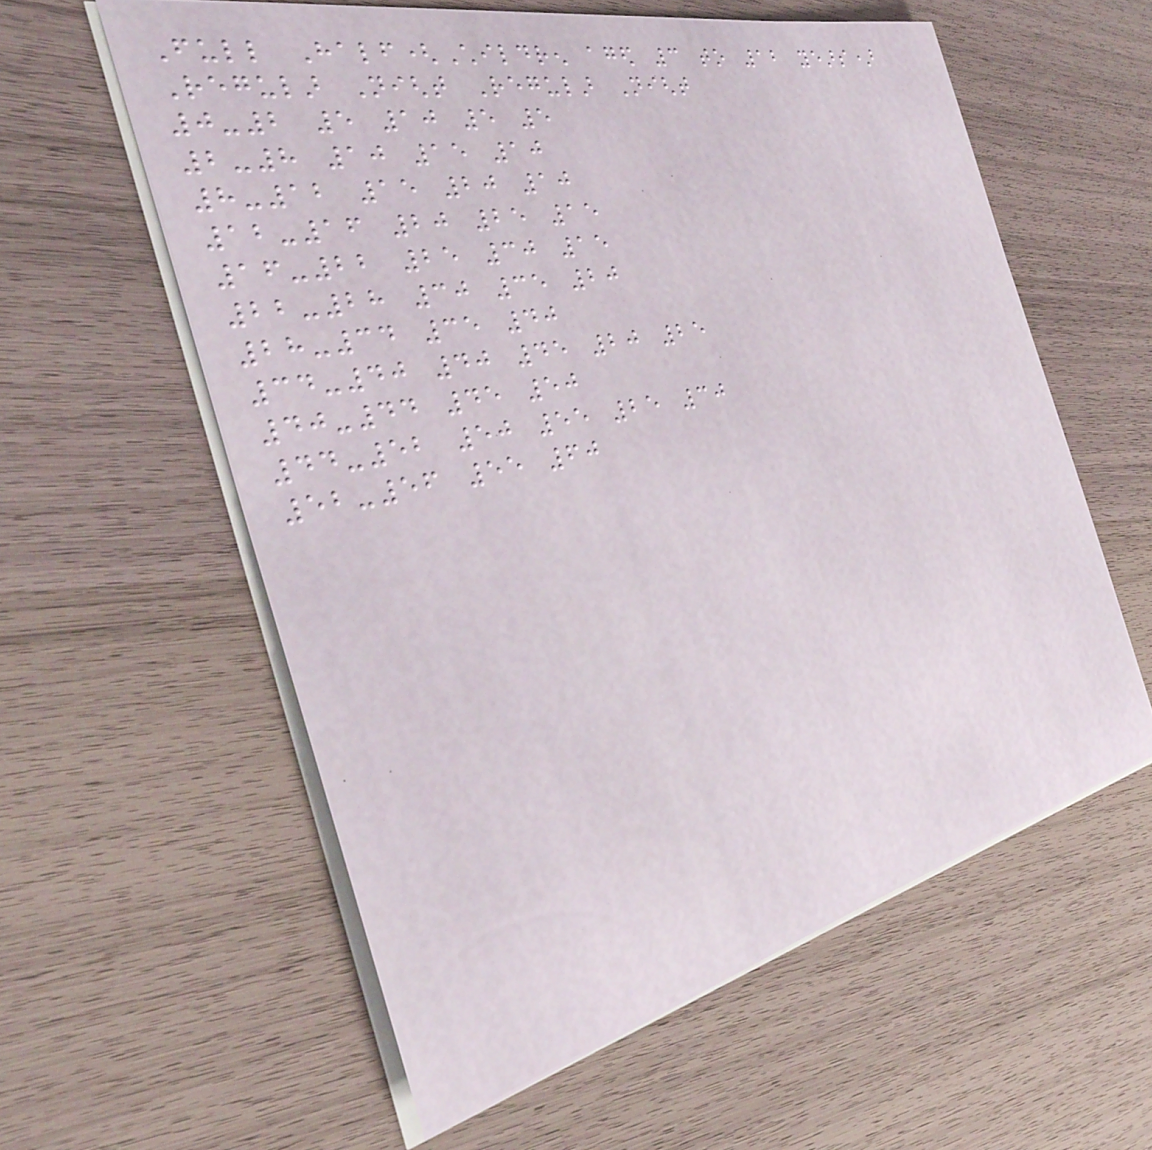Full Half(Children aged 3 to 12 years)
Regular Night Regular Night
0-2 5 10 5 5
2-8 10 15 10
8-12 15 20 10
12-16 20 25 15
16-22 25 30 15
22-28 30 35 20
28-34 35 40
34-40 40 45 20 25
40-44 45 50
44-52 50 55 25 30
52-56 55 60
